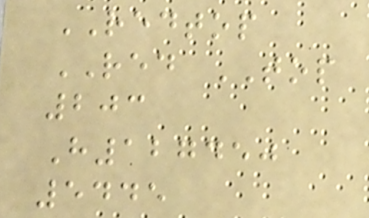REDTOP
RED TOP
203
H127450
5445
